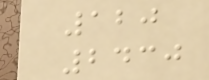120
2430
